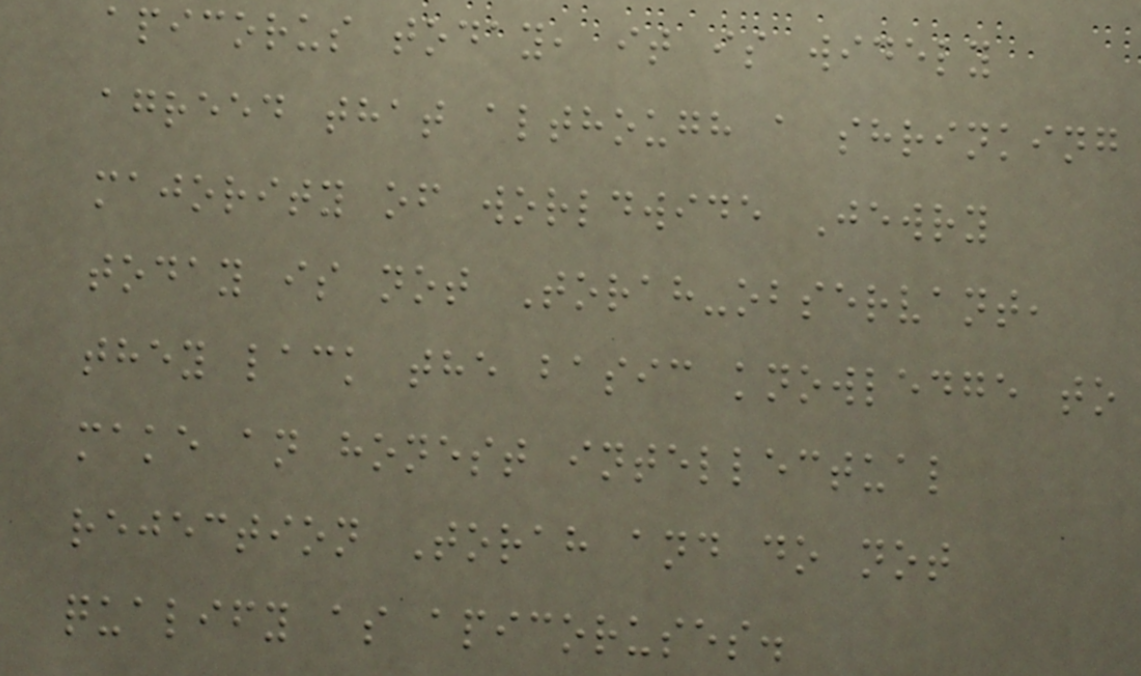apicorus today, it is widely
agreed that although a shrinking
majority of worldwide Jewry
today is not Torah-observant,
they lack the basic knowledge to
make an honest intellectual
rejection Torah and do not
qualify as apicoruses.
